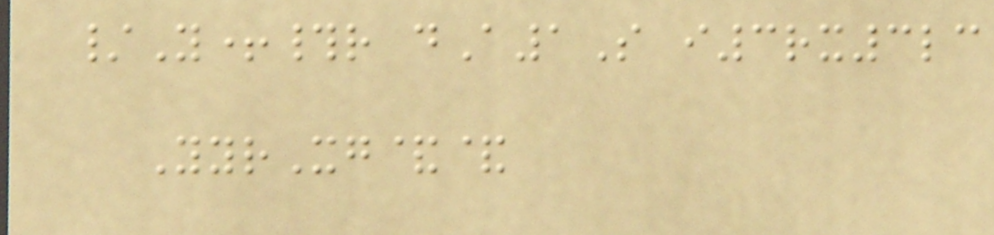/Y+#r dA1S i3rx3lc
YyrXg&&
